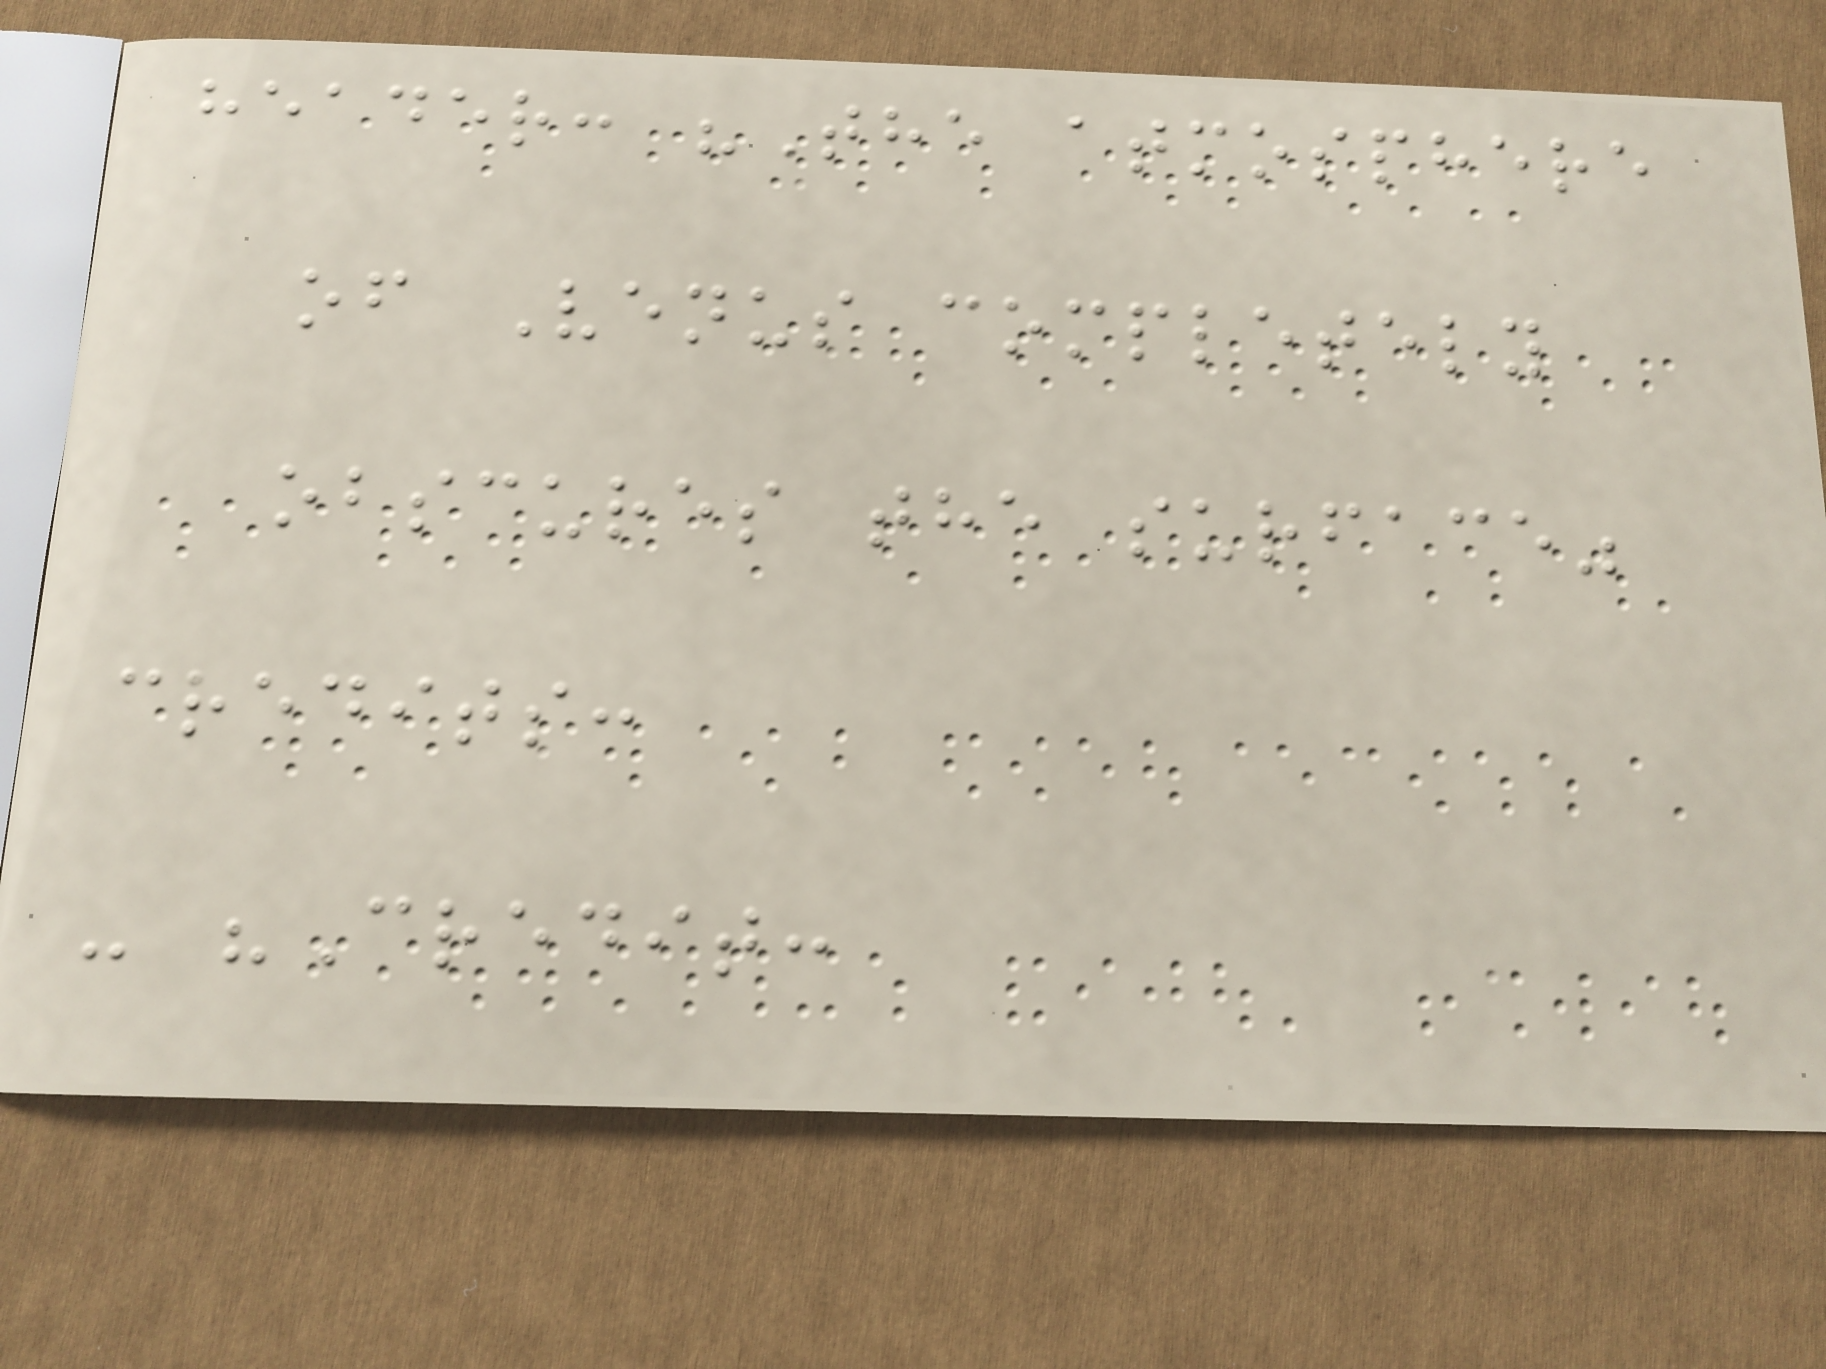header: "The atmosphere
of Venus completely
obscures the surface"
credits:
- "Credit:
